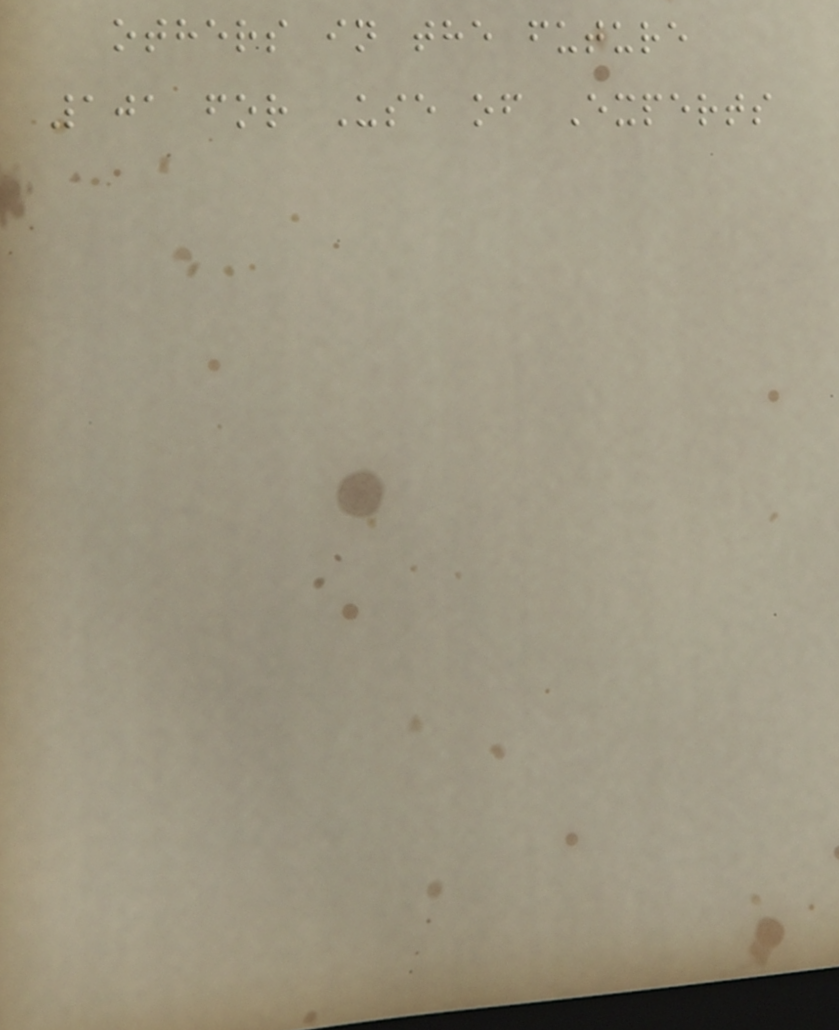others in the future
101 for Use of Experts
